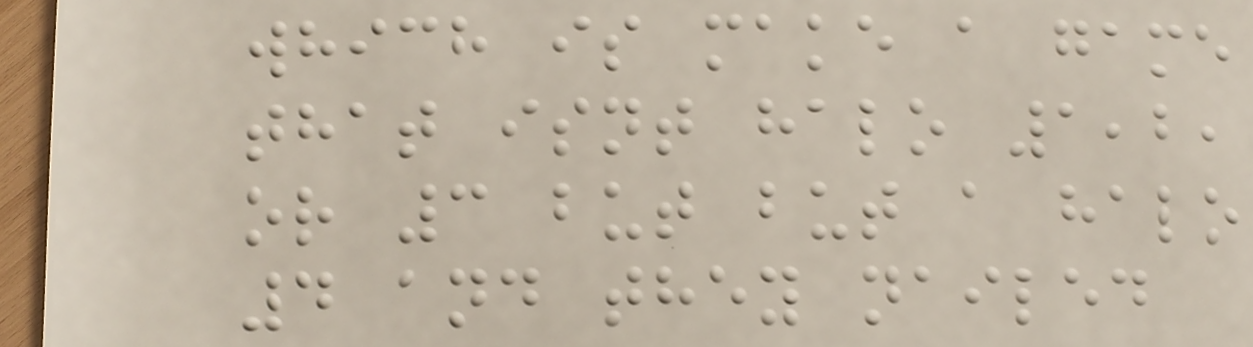which is make a game
that isnt halo 1,2,
or 3 but but a halo
4 and they nailed
